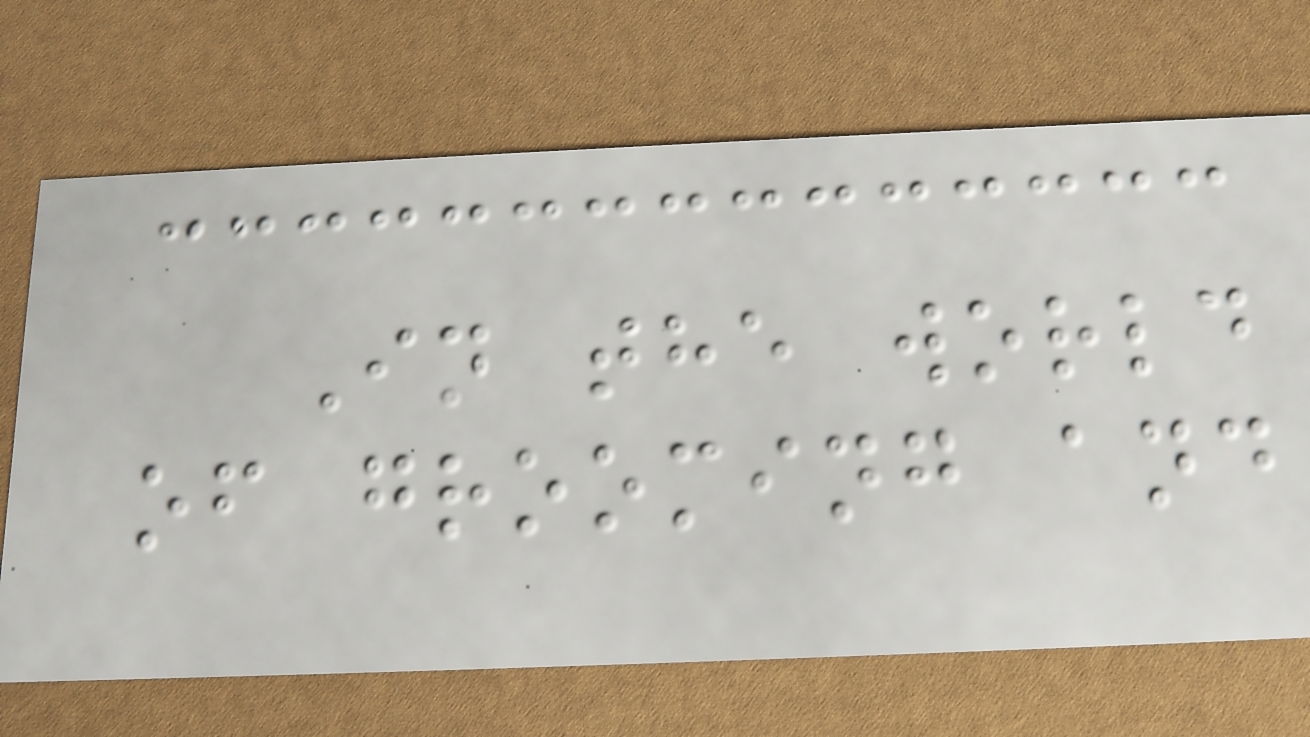In the world
of grooming and
